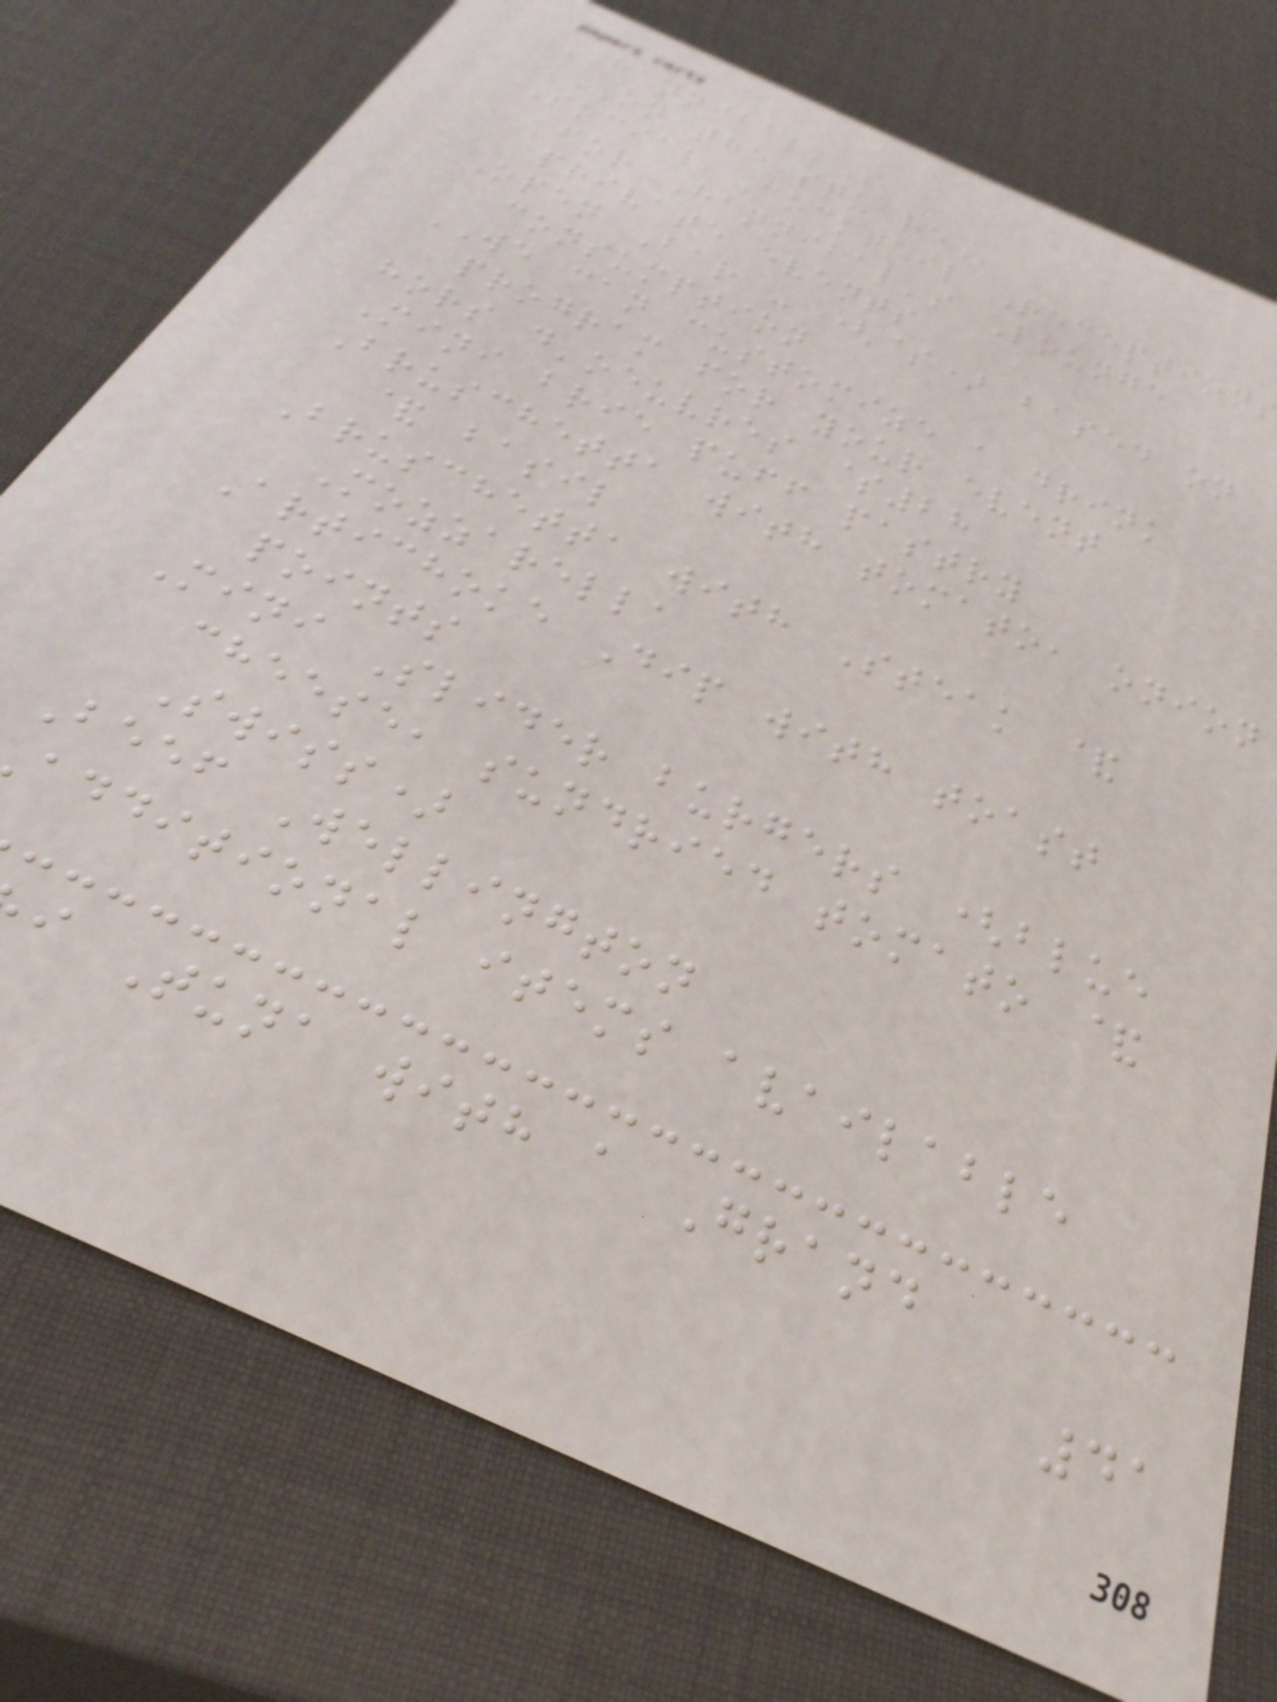HANNIBAL'S
ON THE SQUARE
Social Cocktail Receptions
for Hannibal's Lounge
private events
Open Bar - ($) based on
consumption
WE can customize a drink
program for your event
hors d'oeuvres $28
Mini brie puff pastry
Bruschetta with tomato, onion
& basil
Bruschetta with Steak &
Mozzarella
Artichoke Dip with toast
points
Mini Slider burgers (blue
cheese, sundried tomato &
Swiss)
Beef Wellington
additional items available
i Tuna with a Grand
41
